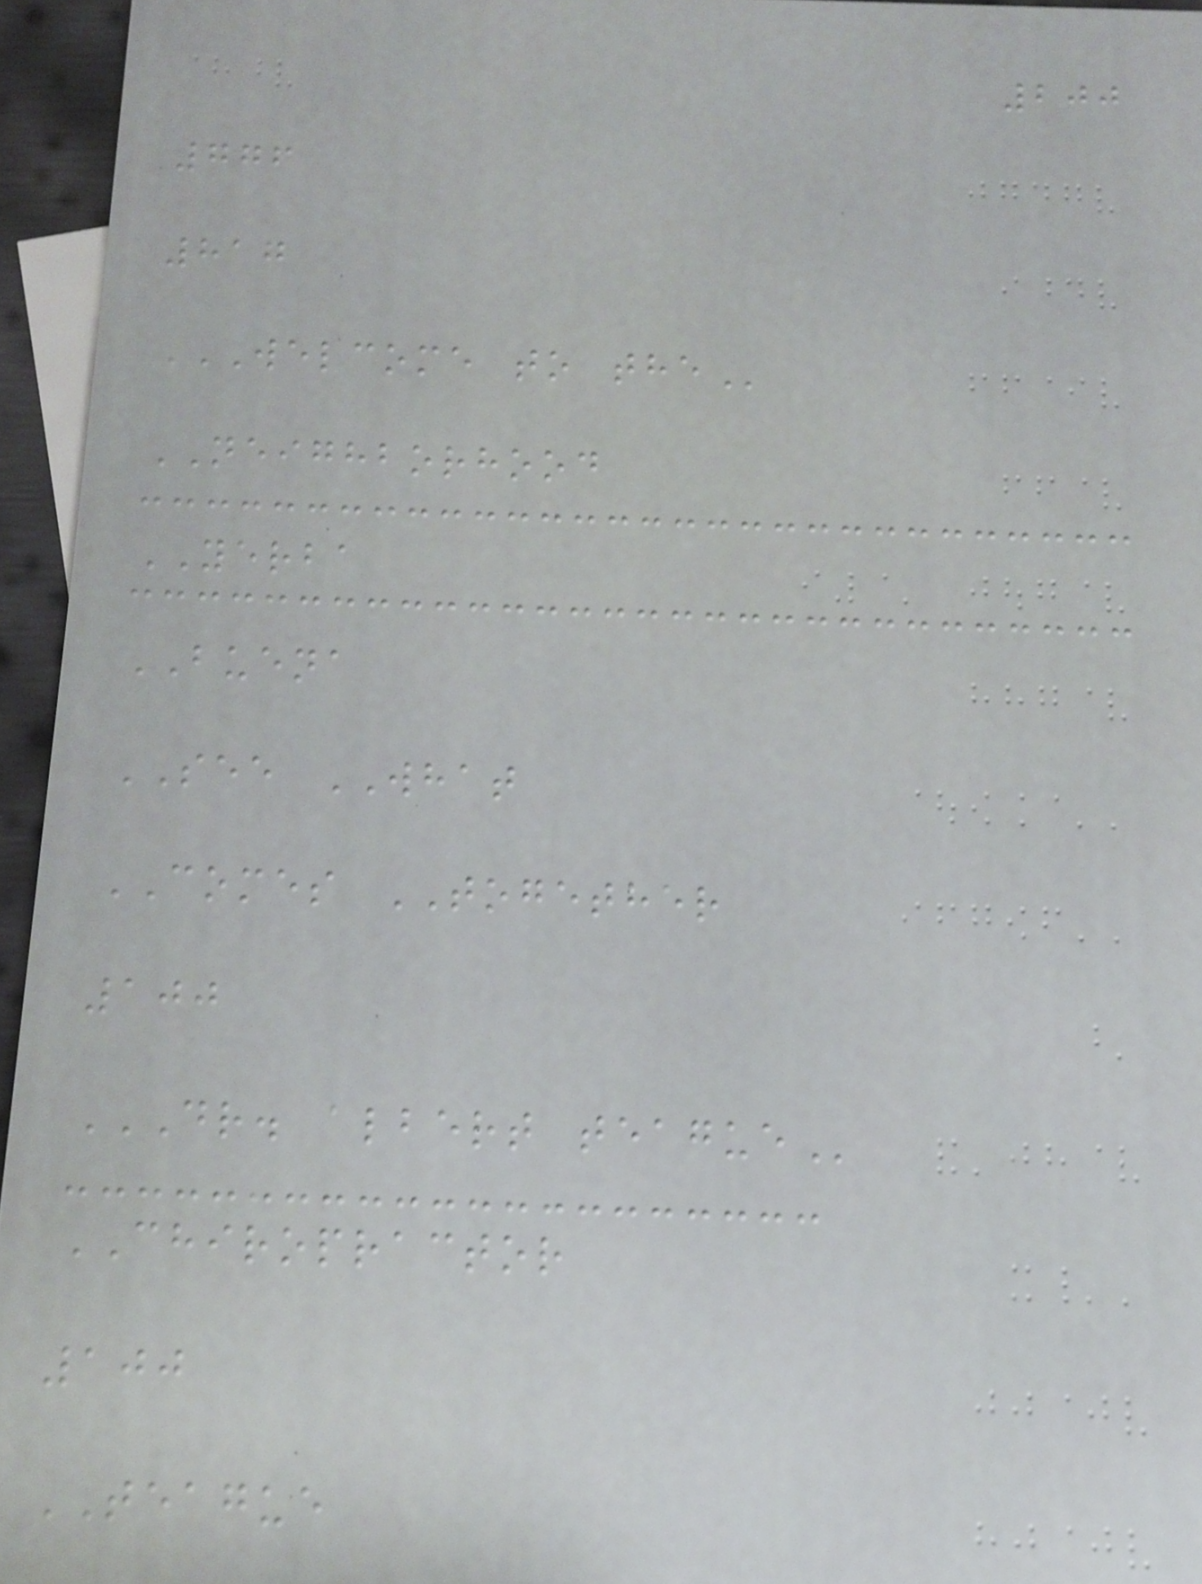200
776
817
WELCOME TO THE
NEIGHBORHOOD
YERBA
BUENA
SEE WHAT
COMES TOGETHER
100
DR. ALBERT TEAGUE
CHIROPRACTOR
100
TEAGUE
